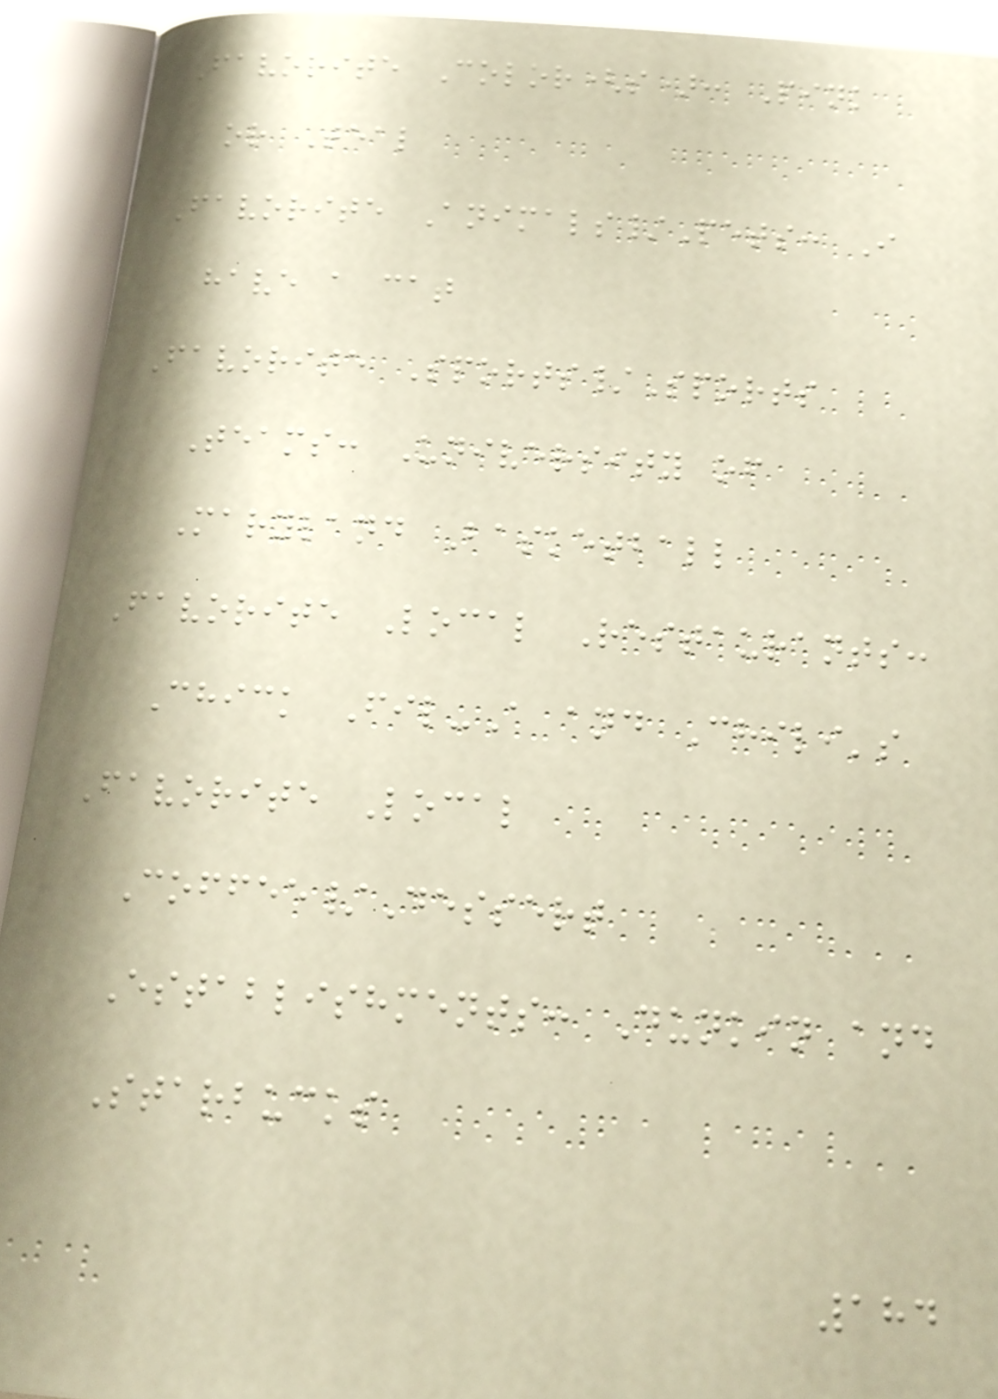Favorite Color(s): Pink
or Teal
Favorite Animals/Pets: I
have a cat
Favorite Sports/Sports
Teams: University of
Maryland Basketball
Favorite Local Restaurants:
Chick Fil-A and Chili's
Favorite Local
Coffee/Dessert
Establishments: Dunkin and
Starbucks
184
